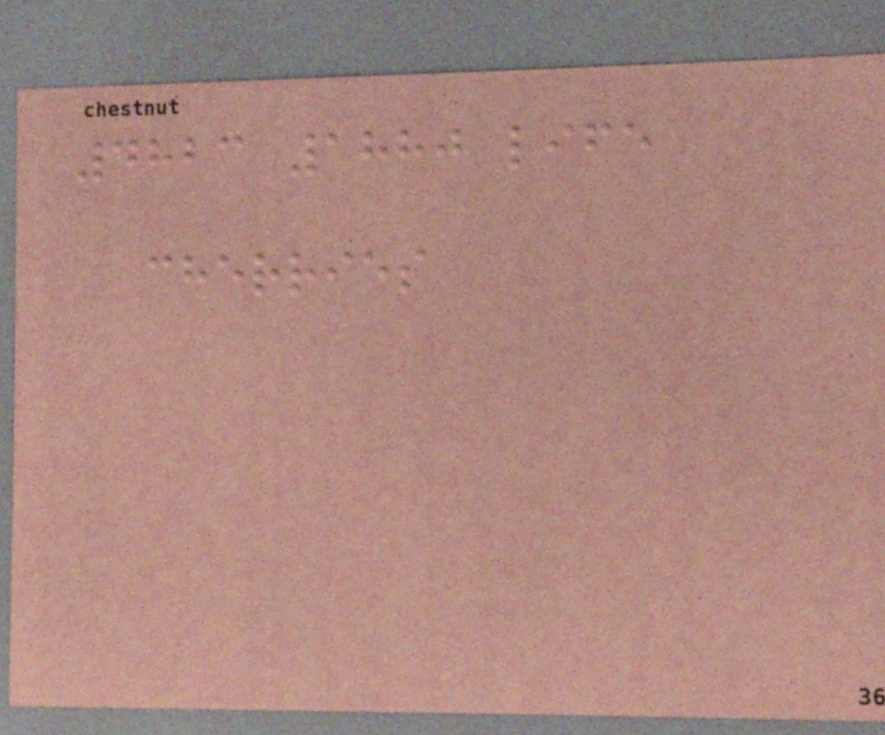4823 1880 life
cherries
